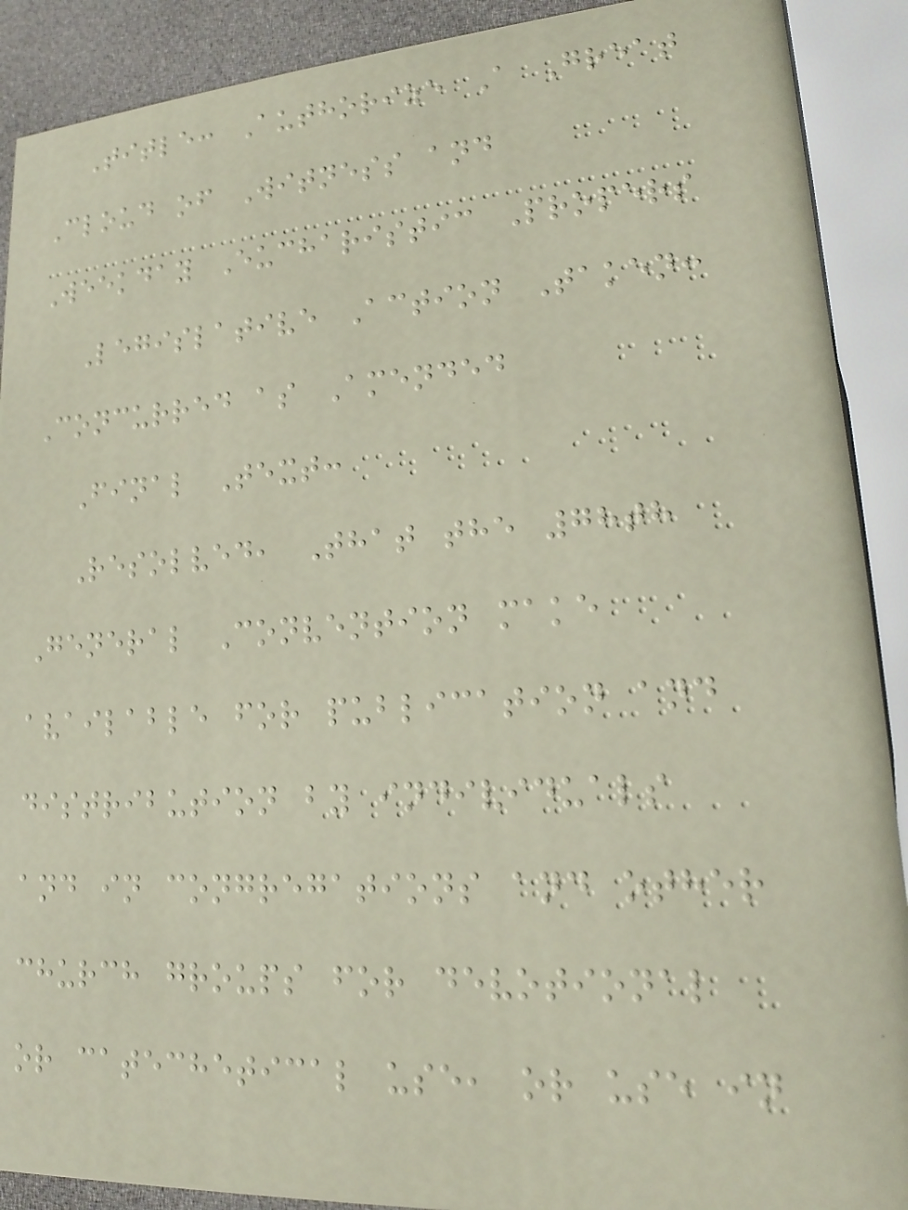Title: Authorize A Great
Cloud of Witness and
Weekday Eucharistic Propers
Legislative Action Taken:
Concurred as Amended
Final Text:
Resolved, That the 78th
General Convention make
available for publication and
distribution by individuals
and in congregations and other
church groups for devotional
or catechetical use, or use in
